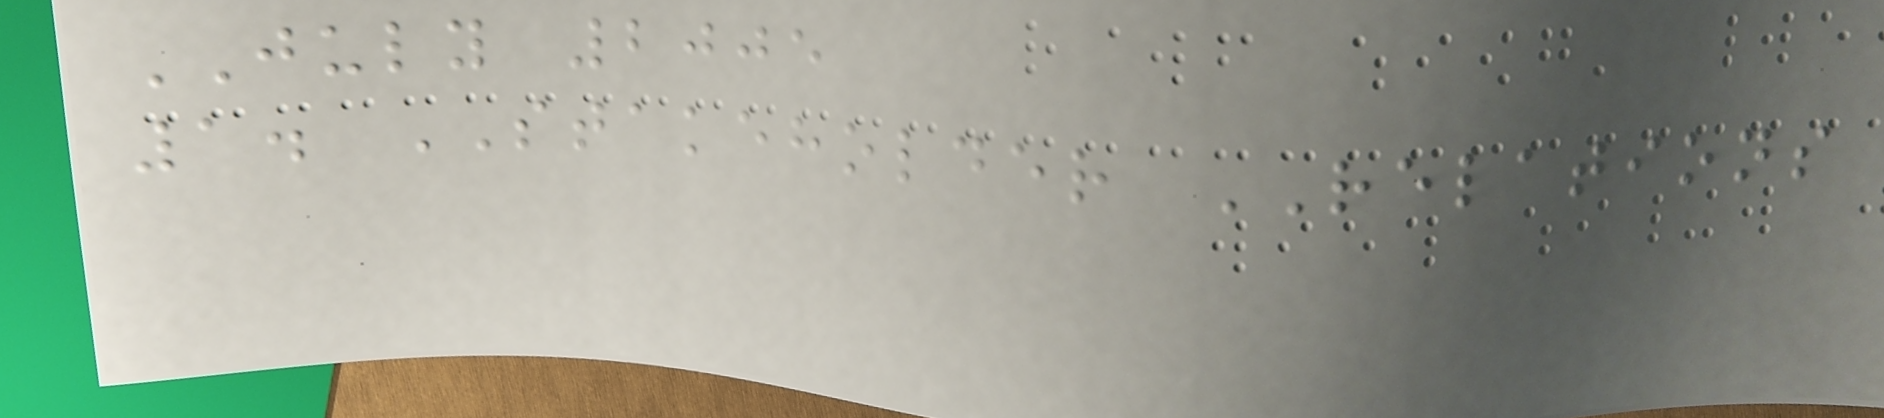JULY 2005
1. STAKEHOLDER RELATIONS
